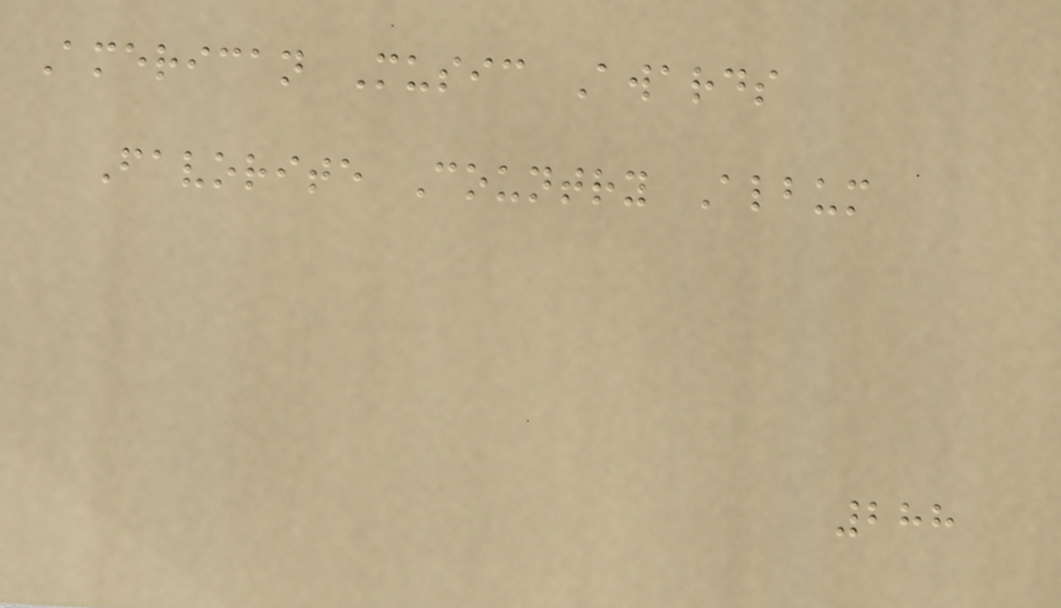American Music Awards
Favorite Country Album
288
